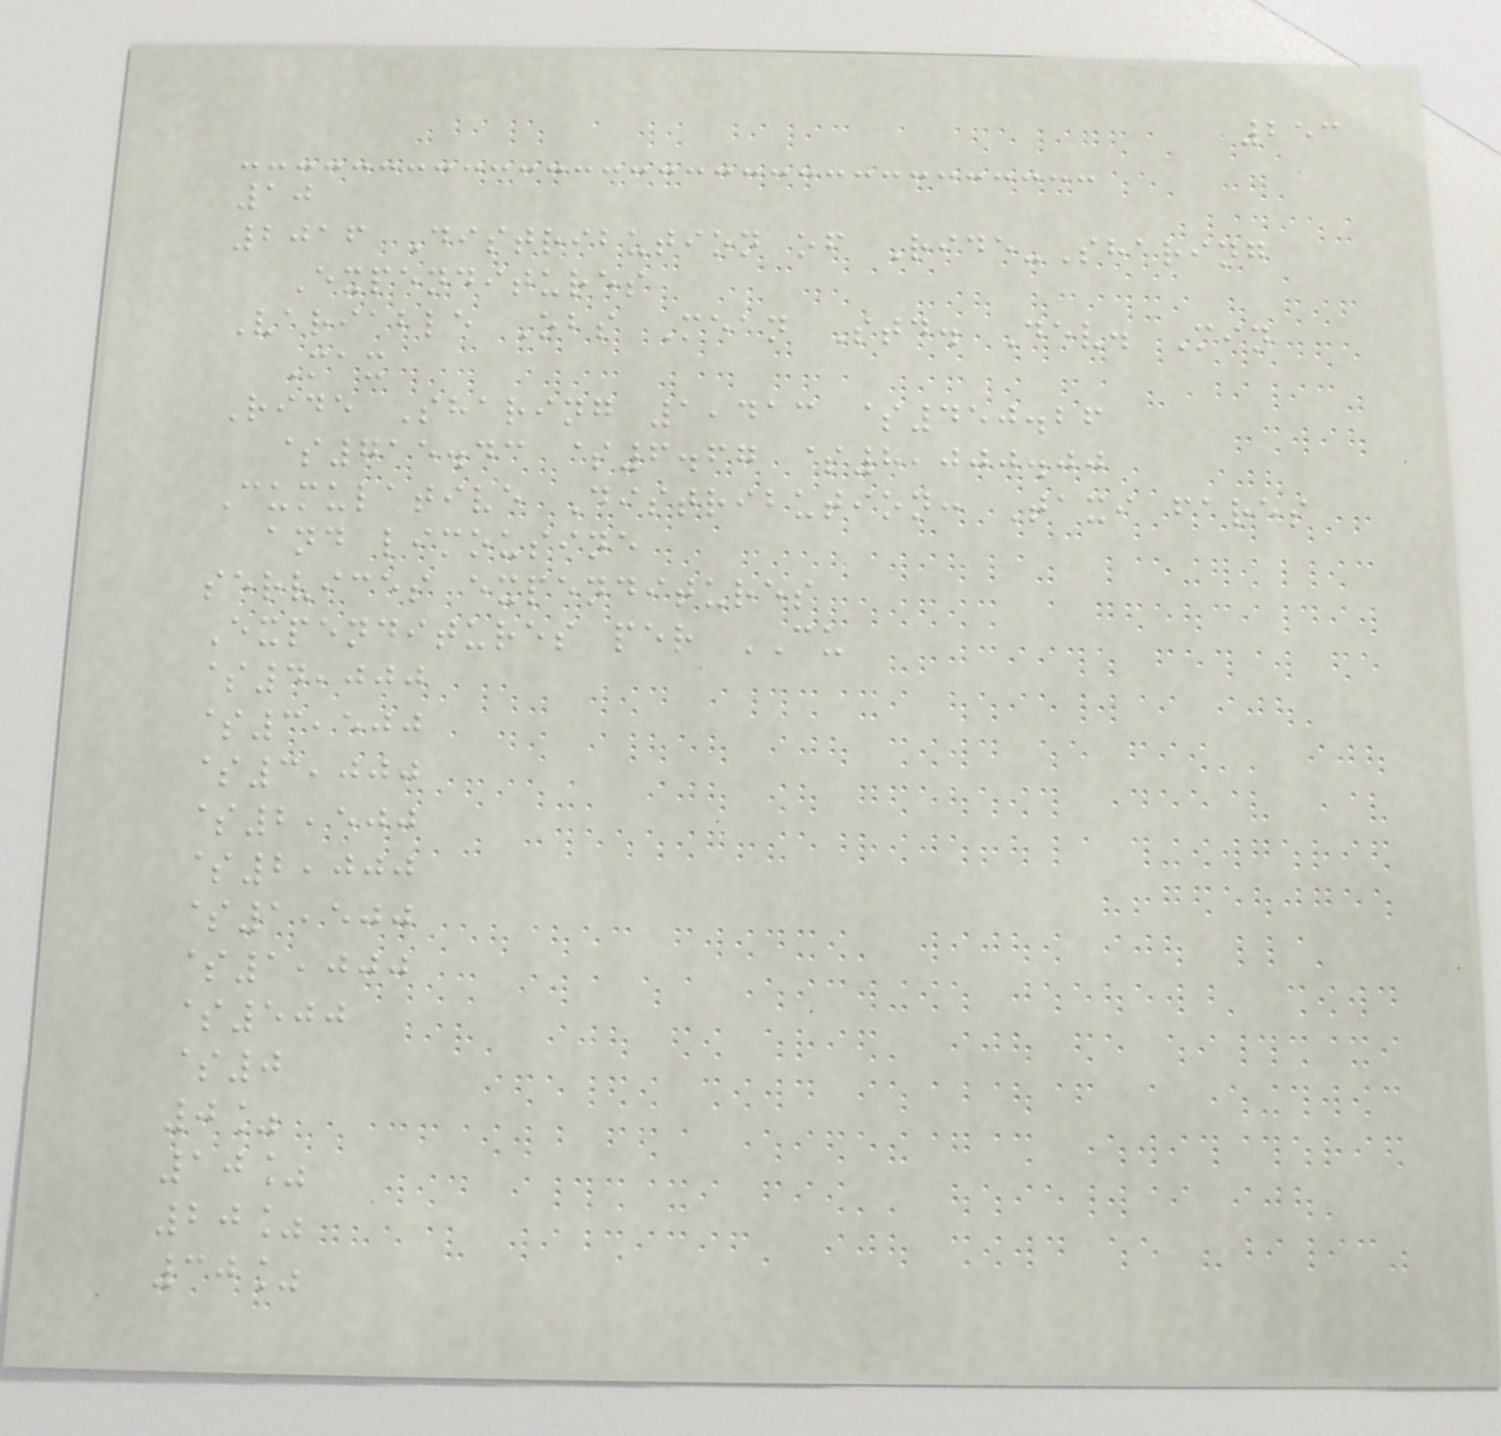253
10
2016 Distribution of Ride-Sharing
Expenditures
Variable Obs Mean Std. Dev. Min
Max
Ride Sharing 1,413 $450.26
$715.43 $6.67 $8,000.00
Cumulative Distribution: Taxi fares
and limousine
services expenditures
Expenditures per CU
$4,000
$3,500
$3,000
$2,500
$2,000
$1,500
$1,000
$500
$0
0%
10%
20%
30%
